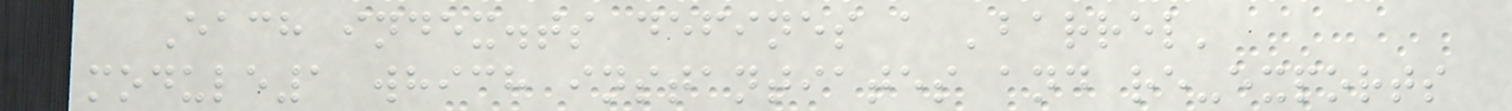Each index.ts defines a 'barrel'
module1 which instantiates and re-exports
